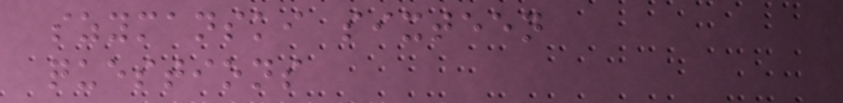szymanski sixteen
questions
